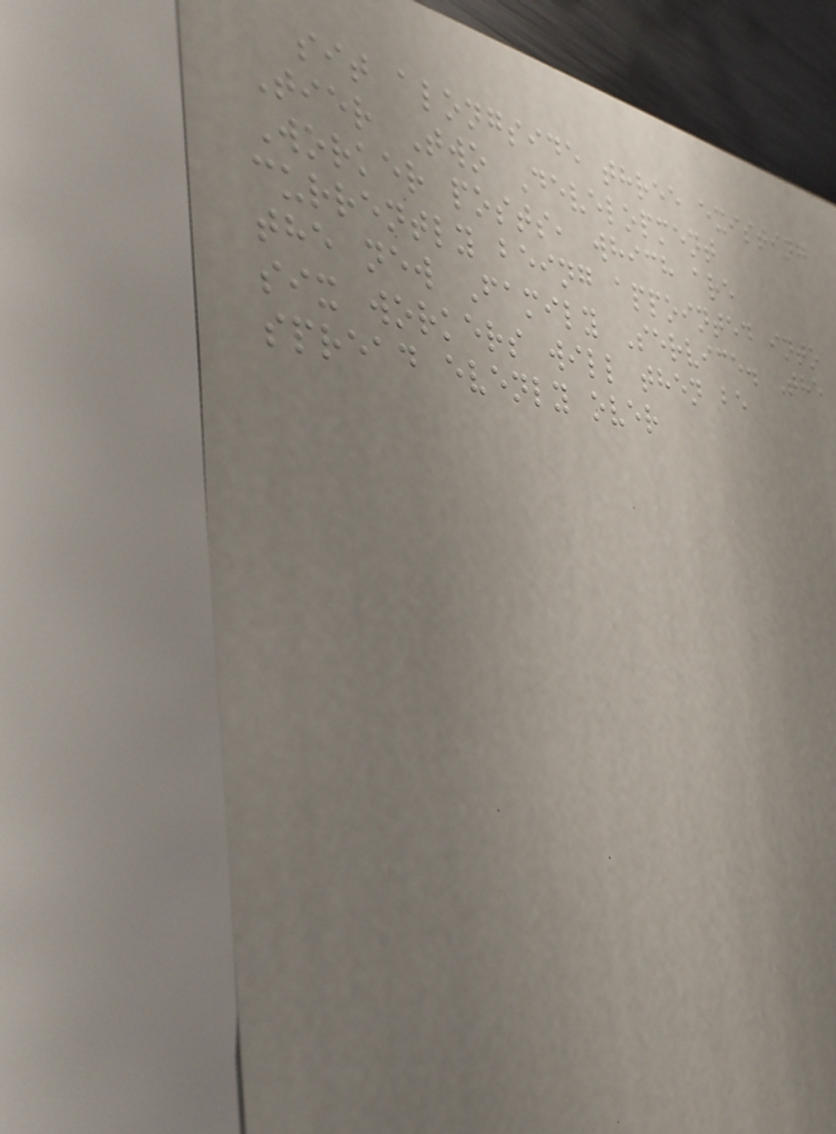sit alongside three existing
Tier Two Development
Worker posts, which are
currently being appointed into
the new Family Service. The
six workers will then be
spread evenly over
